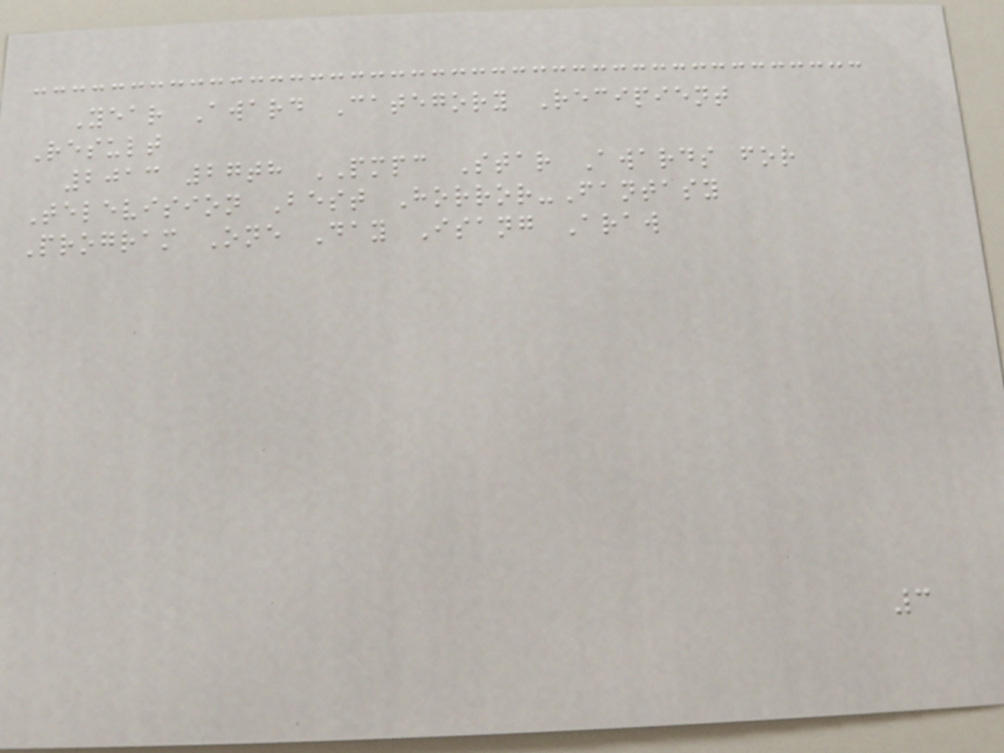Year Award Category Recipient
Result
2013 27th PMPC Star Awards for
Television Best Horror-Fantasy
Program One Day Isang Araw
3
